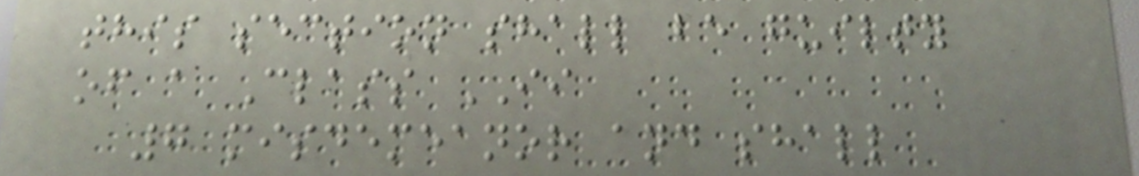this section shall be guilty
of a Class II
7 misdemeanor and shall
